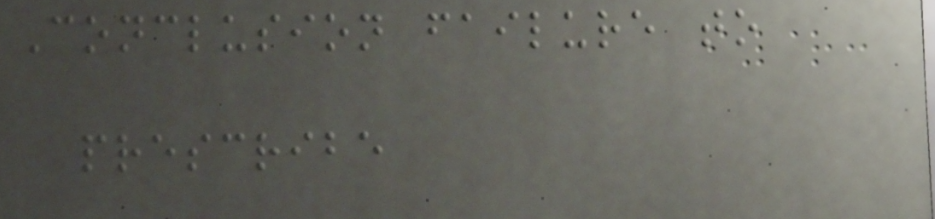Conclusion failure to
prescribe
